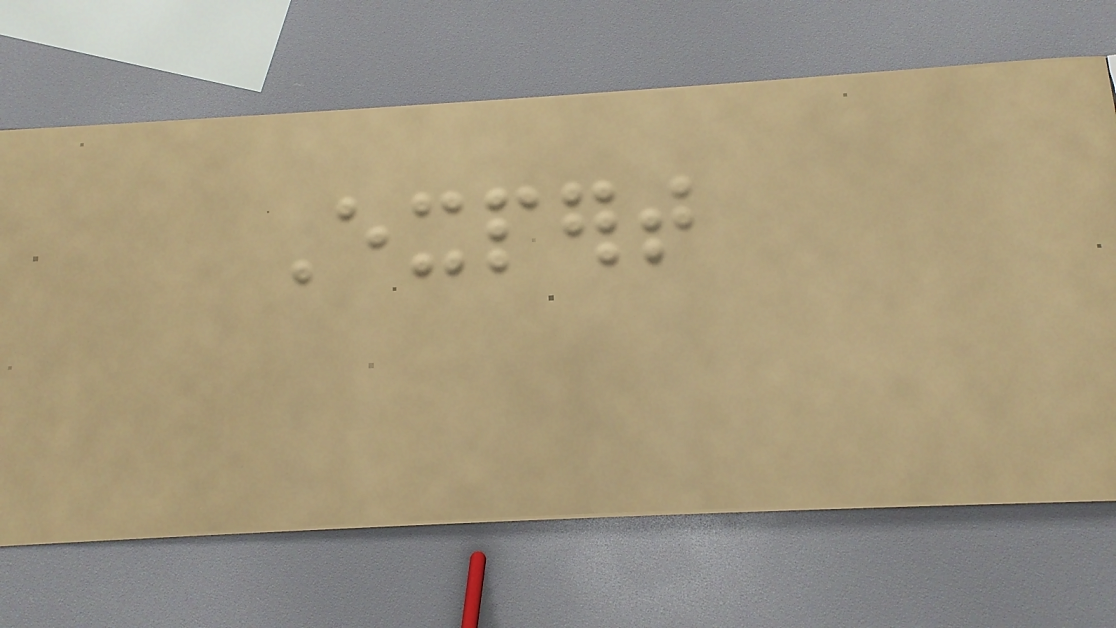Expert
